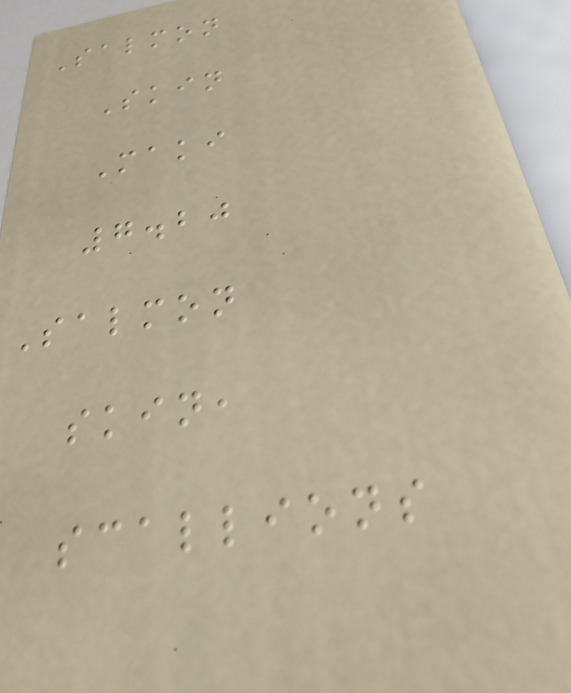Salmon
Skin
Maki
7.20
Salmon
skin,
scallions
